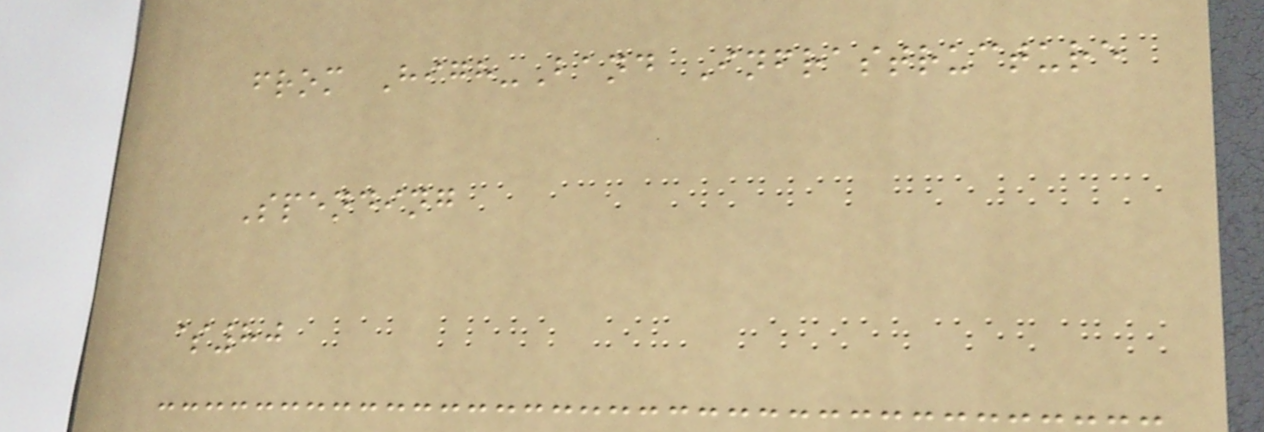from High-Band Infrastructure
Spending
$80
